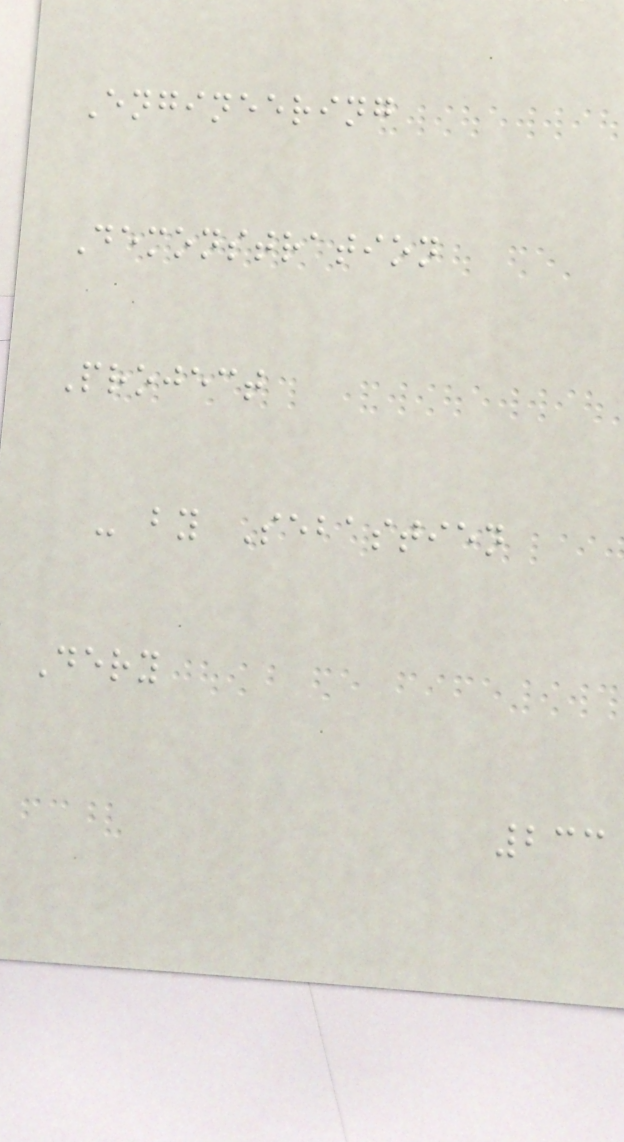Engineering
Demonstration
Project
- by Sebastien
Dery
233
